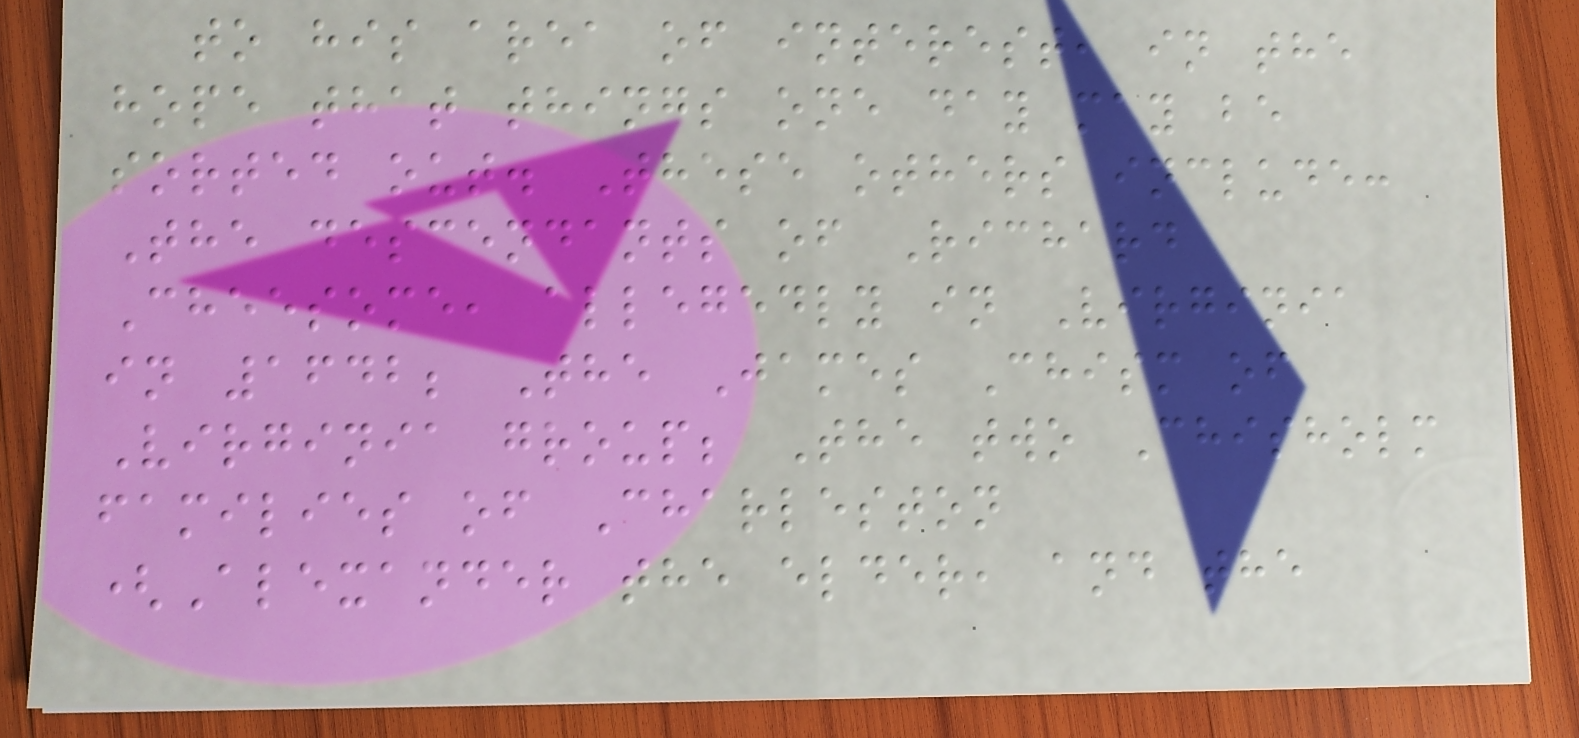to his area of interest, in the
hope that things one day may be
sorted out. These others include:
The descendants of Richard
Cheesome, allegedly in Virginia
in 1642; The James Chism of
Virginia group; The two Chisholm
families of Charleston
(Alexander the elder, and the
